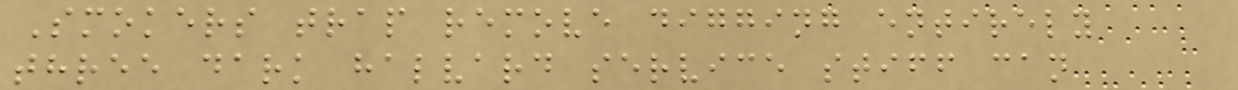Smokers trap remove digging entirely
three dark halvard service stiff can
